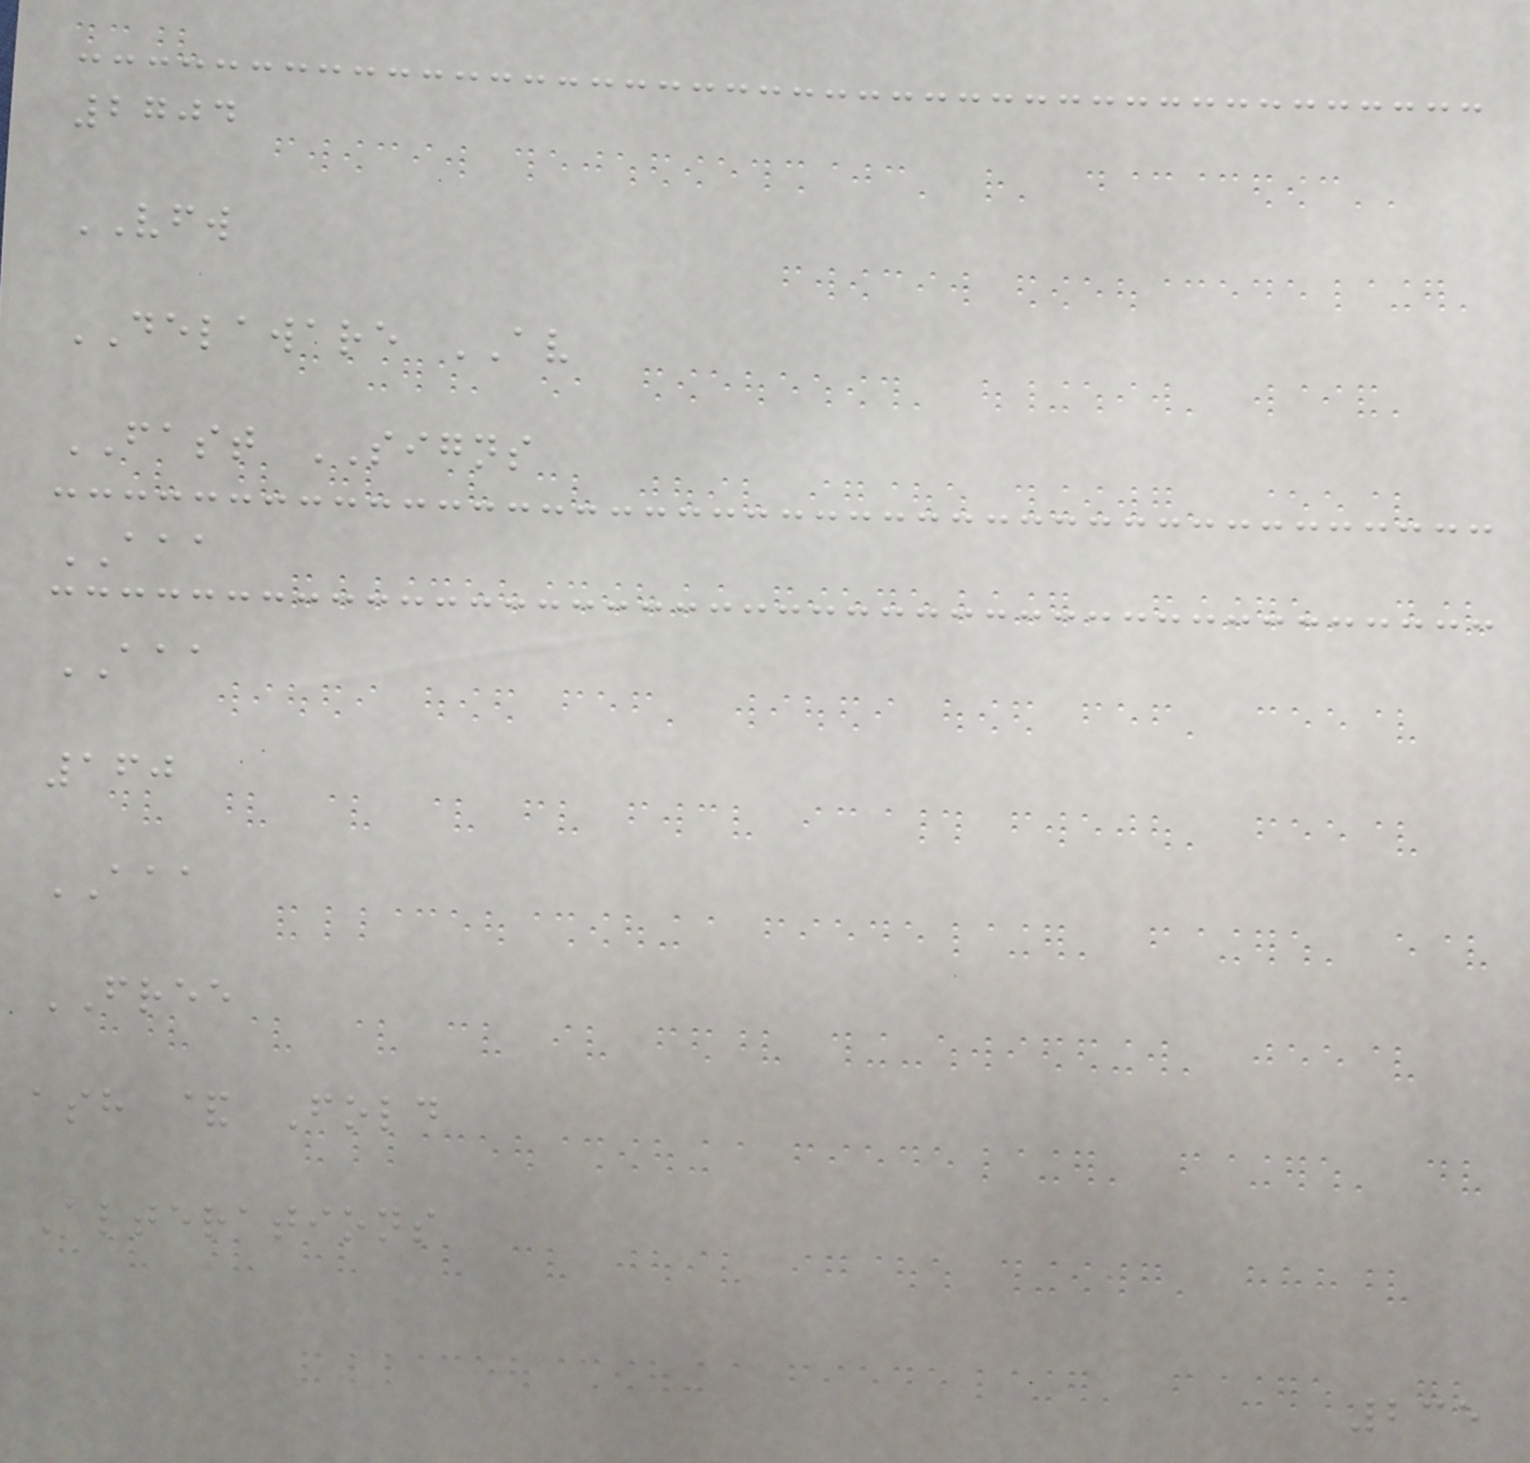2704
VFW
DELAWARE AV
FAST SIGNS
AAA
AAA
160
AAA
FREE
ash & Fold
Alterations
235
